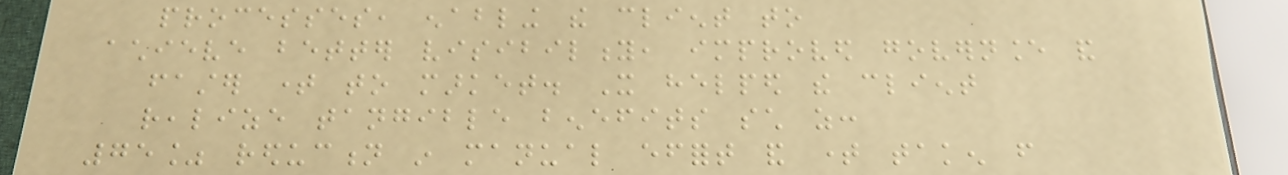processes, enabling the client to
achieve better visibility, improved governance and
faster time to market. It helped the client
realize tangible benefits such as:
75% reduction in manual effort and time taken from
